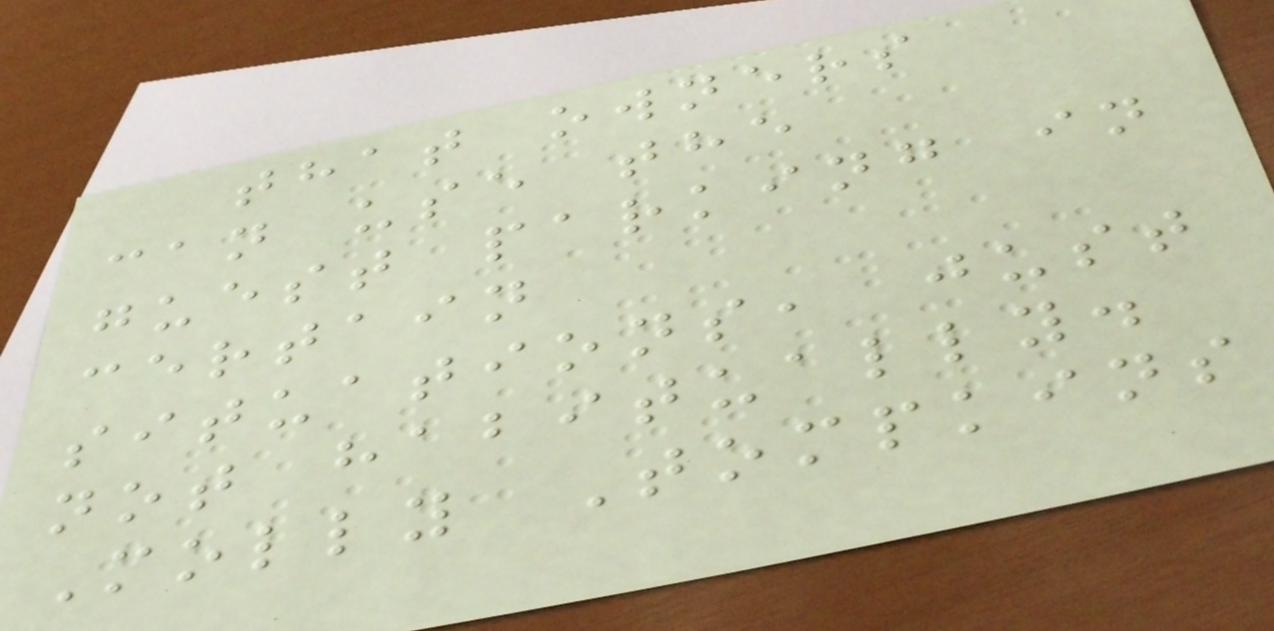that owners
can use the
guest parking in
certain
situations, just
not habitually.
Molly Tompkins
